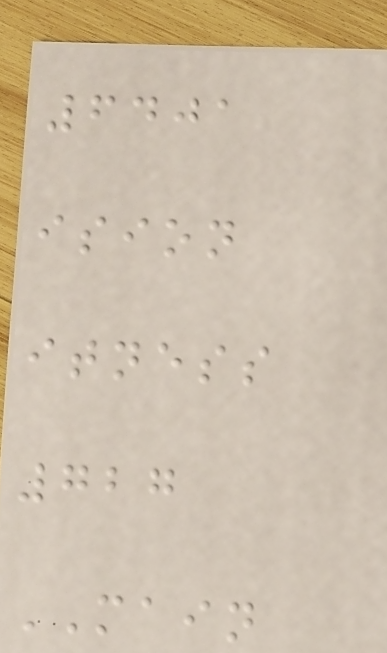6401
ision
itness
727
MAIN
